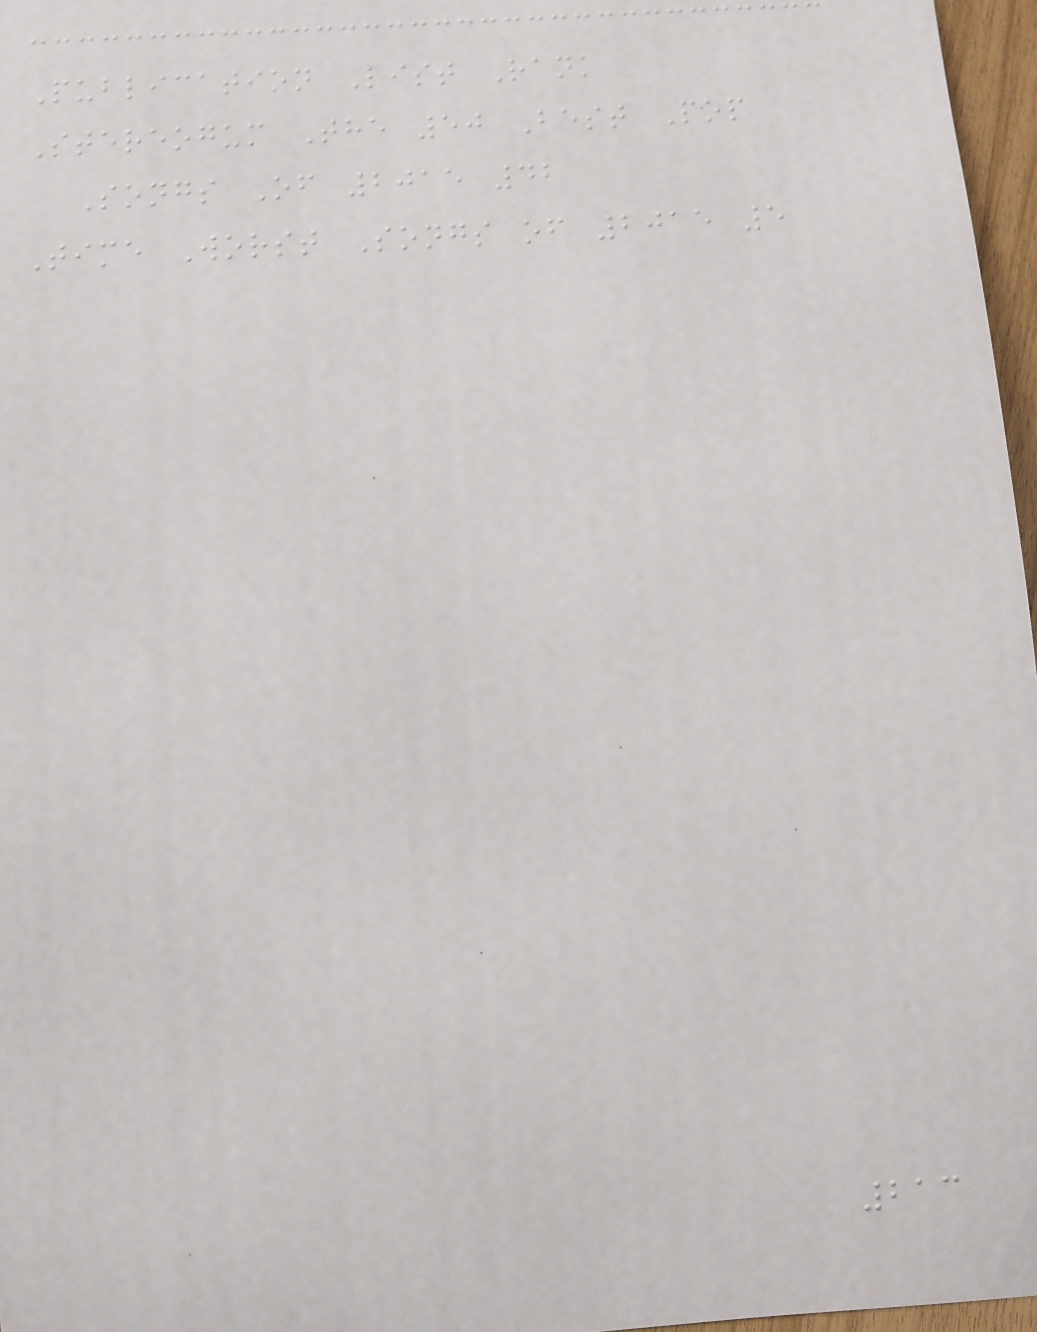Publication List Rank
Stereogum The 50 Best Pop
Songs Of 2015 42
Time Worst Songs of 2015 5
213
